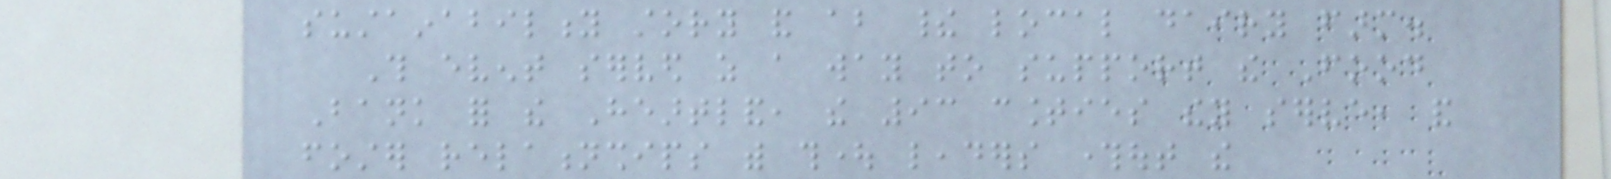sustainability story and about their local dairy farm.
This event served as a way to support the Food
Bank for the Heartland, the 93 counties they serve, and
foster relationships with thought leaders throughout the
